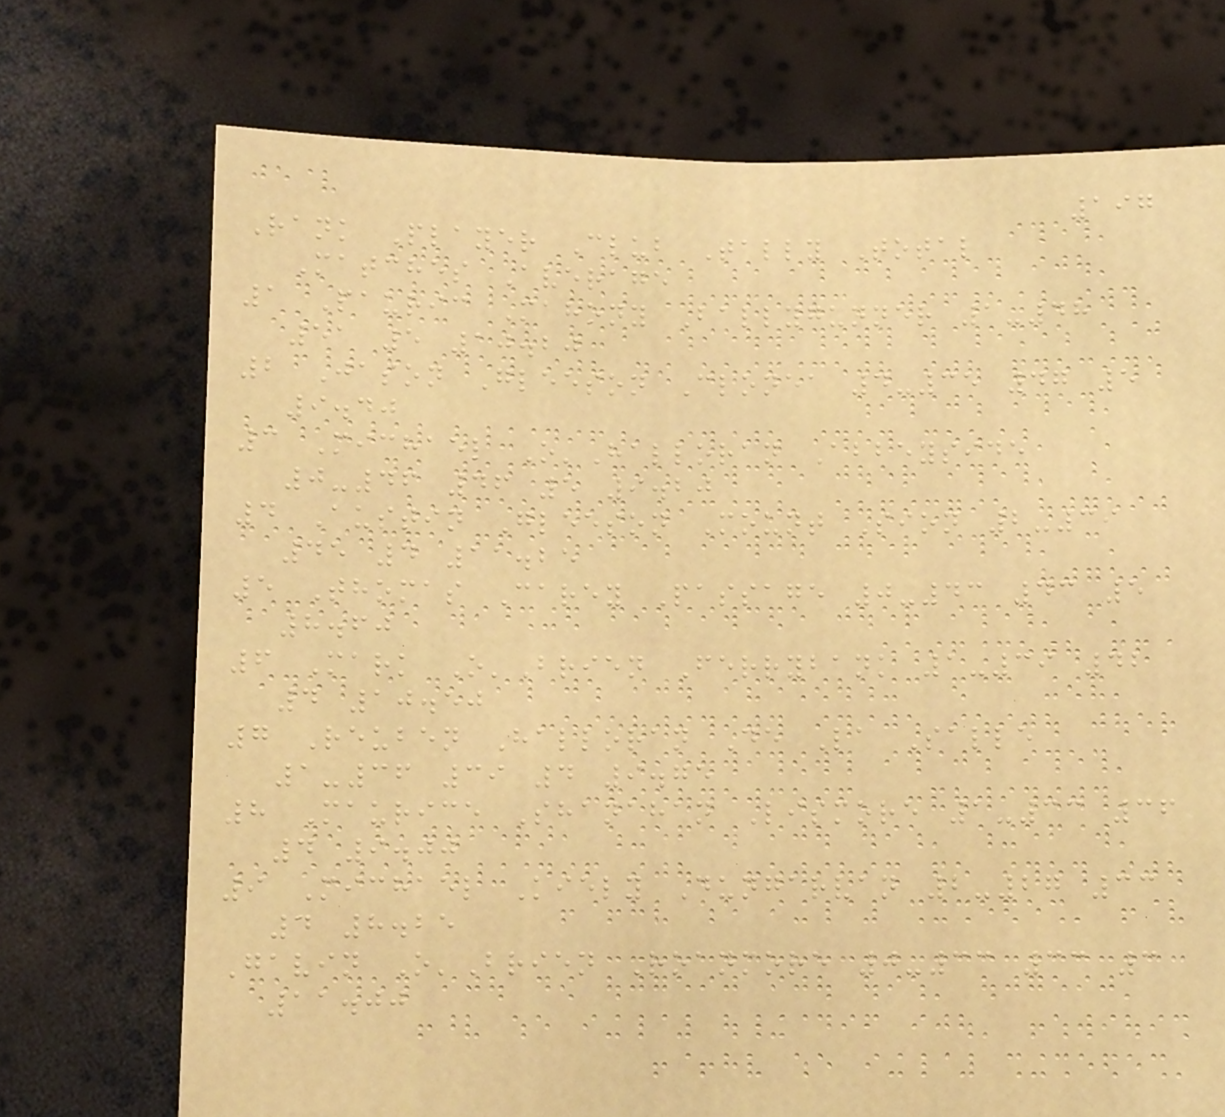197
Rank Player Club Tally Total
Matches Average
1 Pauric Mahony Ballygunner 1-48
51 5 10.20
2 Jason Gleeson Clonea 4-35 47 5
9.40
3 Michael O'Halloran Abbeyside
0-46 46 5 9.20
4 Austin Gleeson Mount Sion 2-39
45 4 11.25
5 Thomas Carey Passage 0-43 43 5
8.60
6 Mark O'Brien Ferrybank 1-39 42
4 10.50
7 Reuben Halloran De La Salle
1-36 39 4 9.75
8 Maurice Shanahan Lismore 1-33 36
4 9.00
9 Michael Kiely Dungarvan 2-27 33
4 8.25
Gavin O'Brien Roanmore 0-33 33 3
11.00
